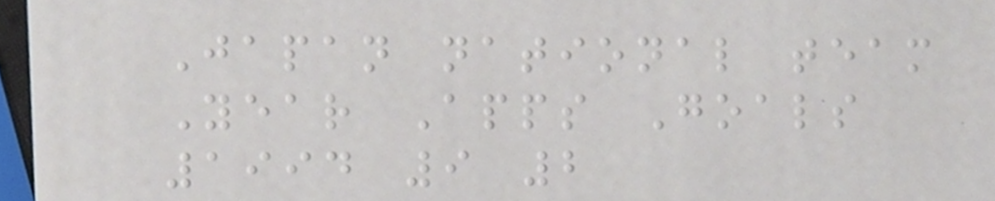Japan national team
Year Apps Goals
1994 9 2
